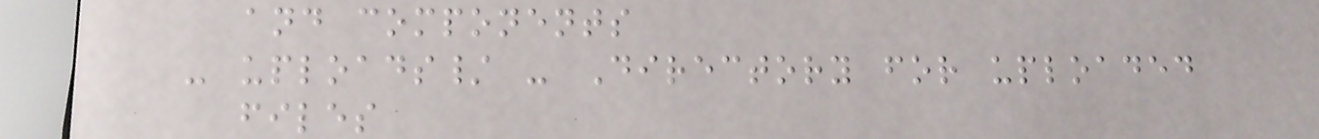and components
- uploads/ - Directory for uploaded
files
